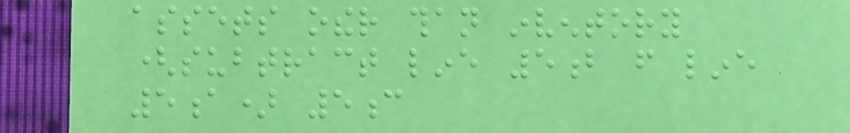assets other than inventory
(subtract line 5b from line
5a) 5c
